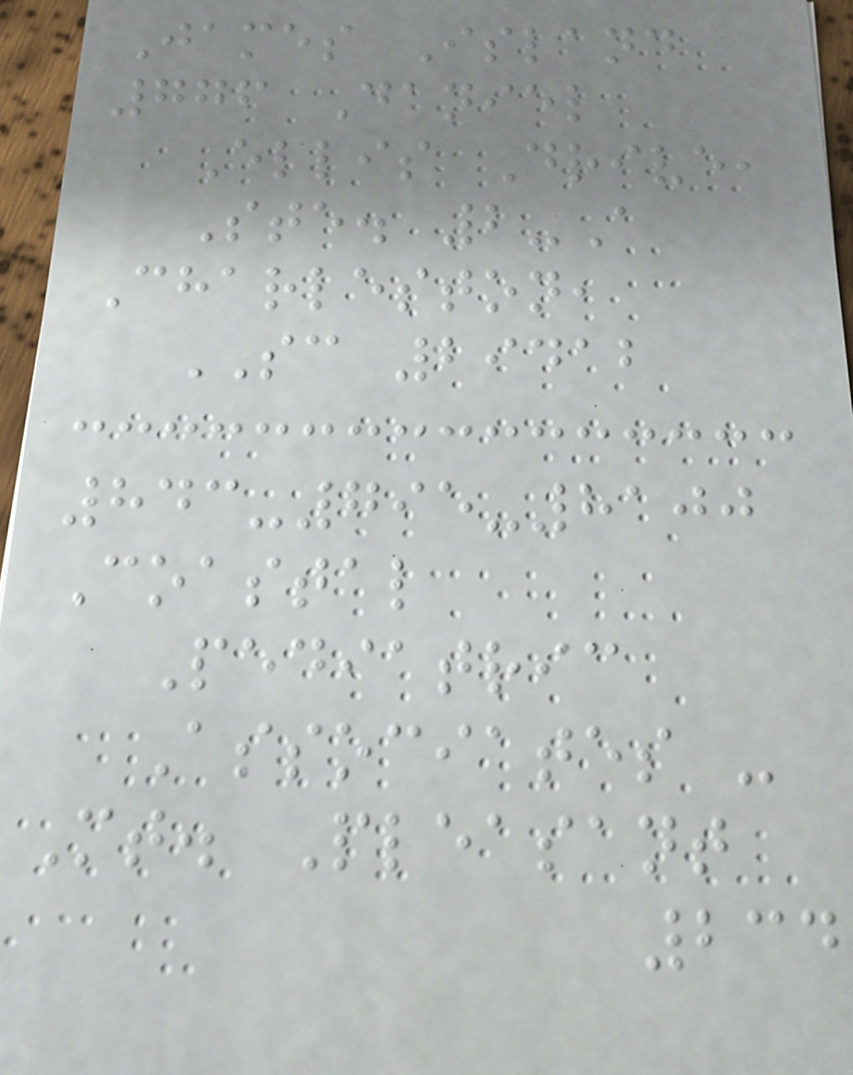James Island
776 Daniel
Ellis Drive,
Ste. 2-A
Charleston,
SC 29412
843-795-8100
Coastal
Pediatric
Associates -
Mt. Pleasant
234
